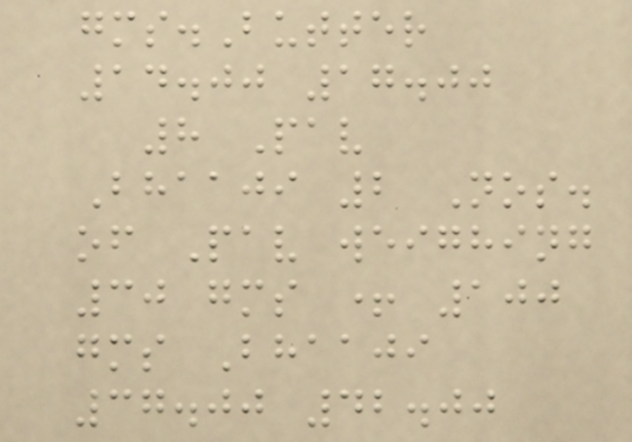gms.Butter
14.00 17.00
8 Pav
Bhaaji 2 Nos.
of Pav weighing
30 gms + 100
gms Bhaaji
37.00 42.00
